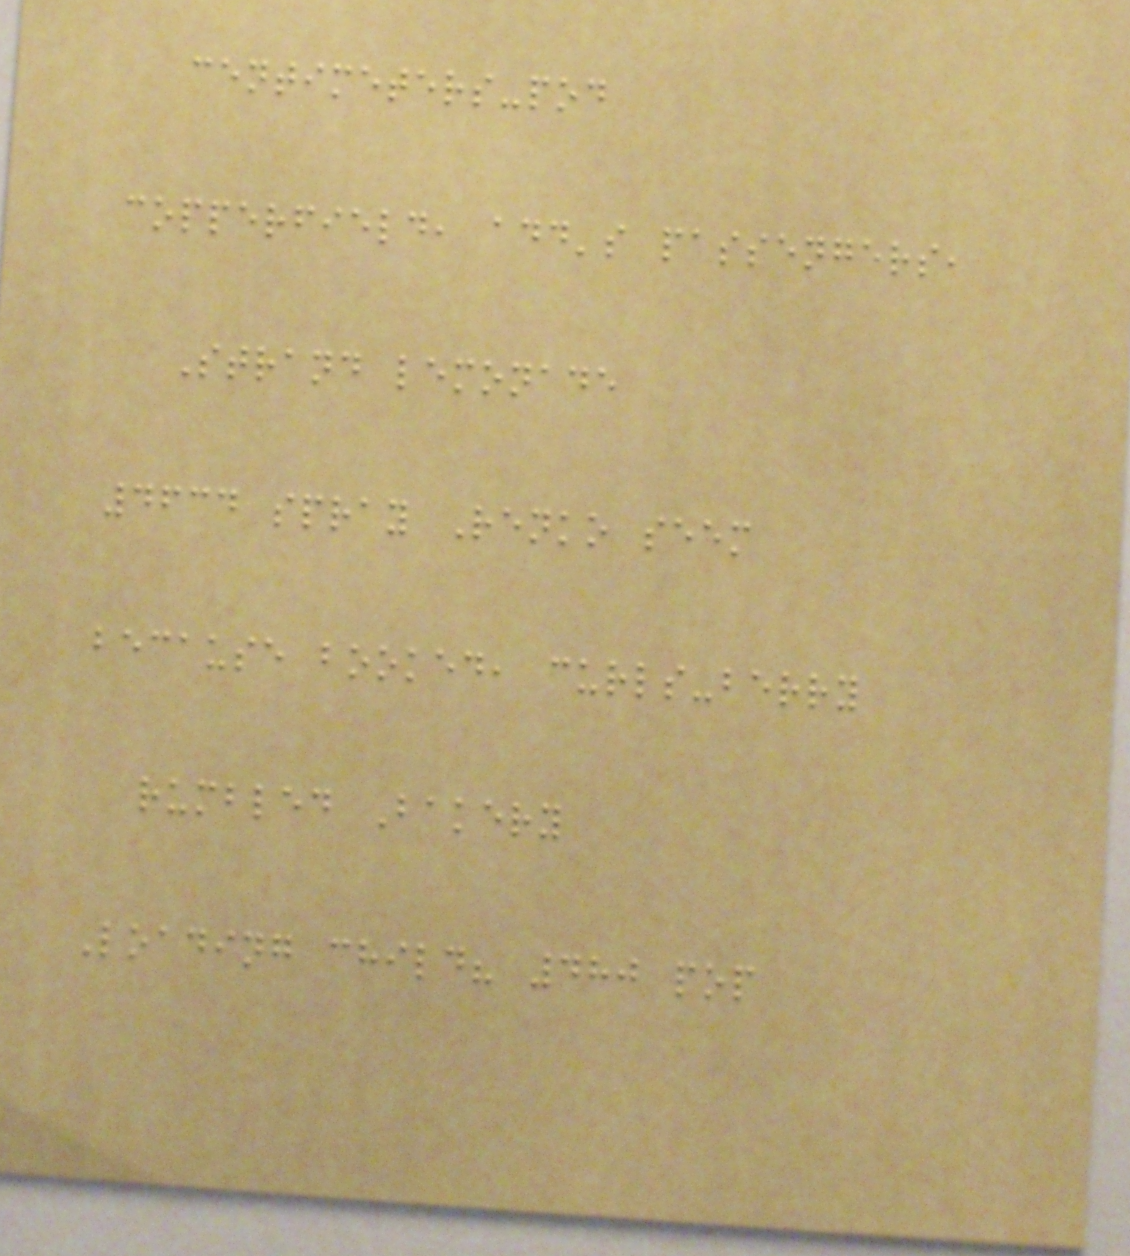centimeters-pod
copperfield, add's passengers,
Strand lemonade
4634 spray Renko seem
because booked, curls-berry
rumbled Bakery
Loading child? 480 pop
